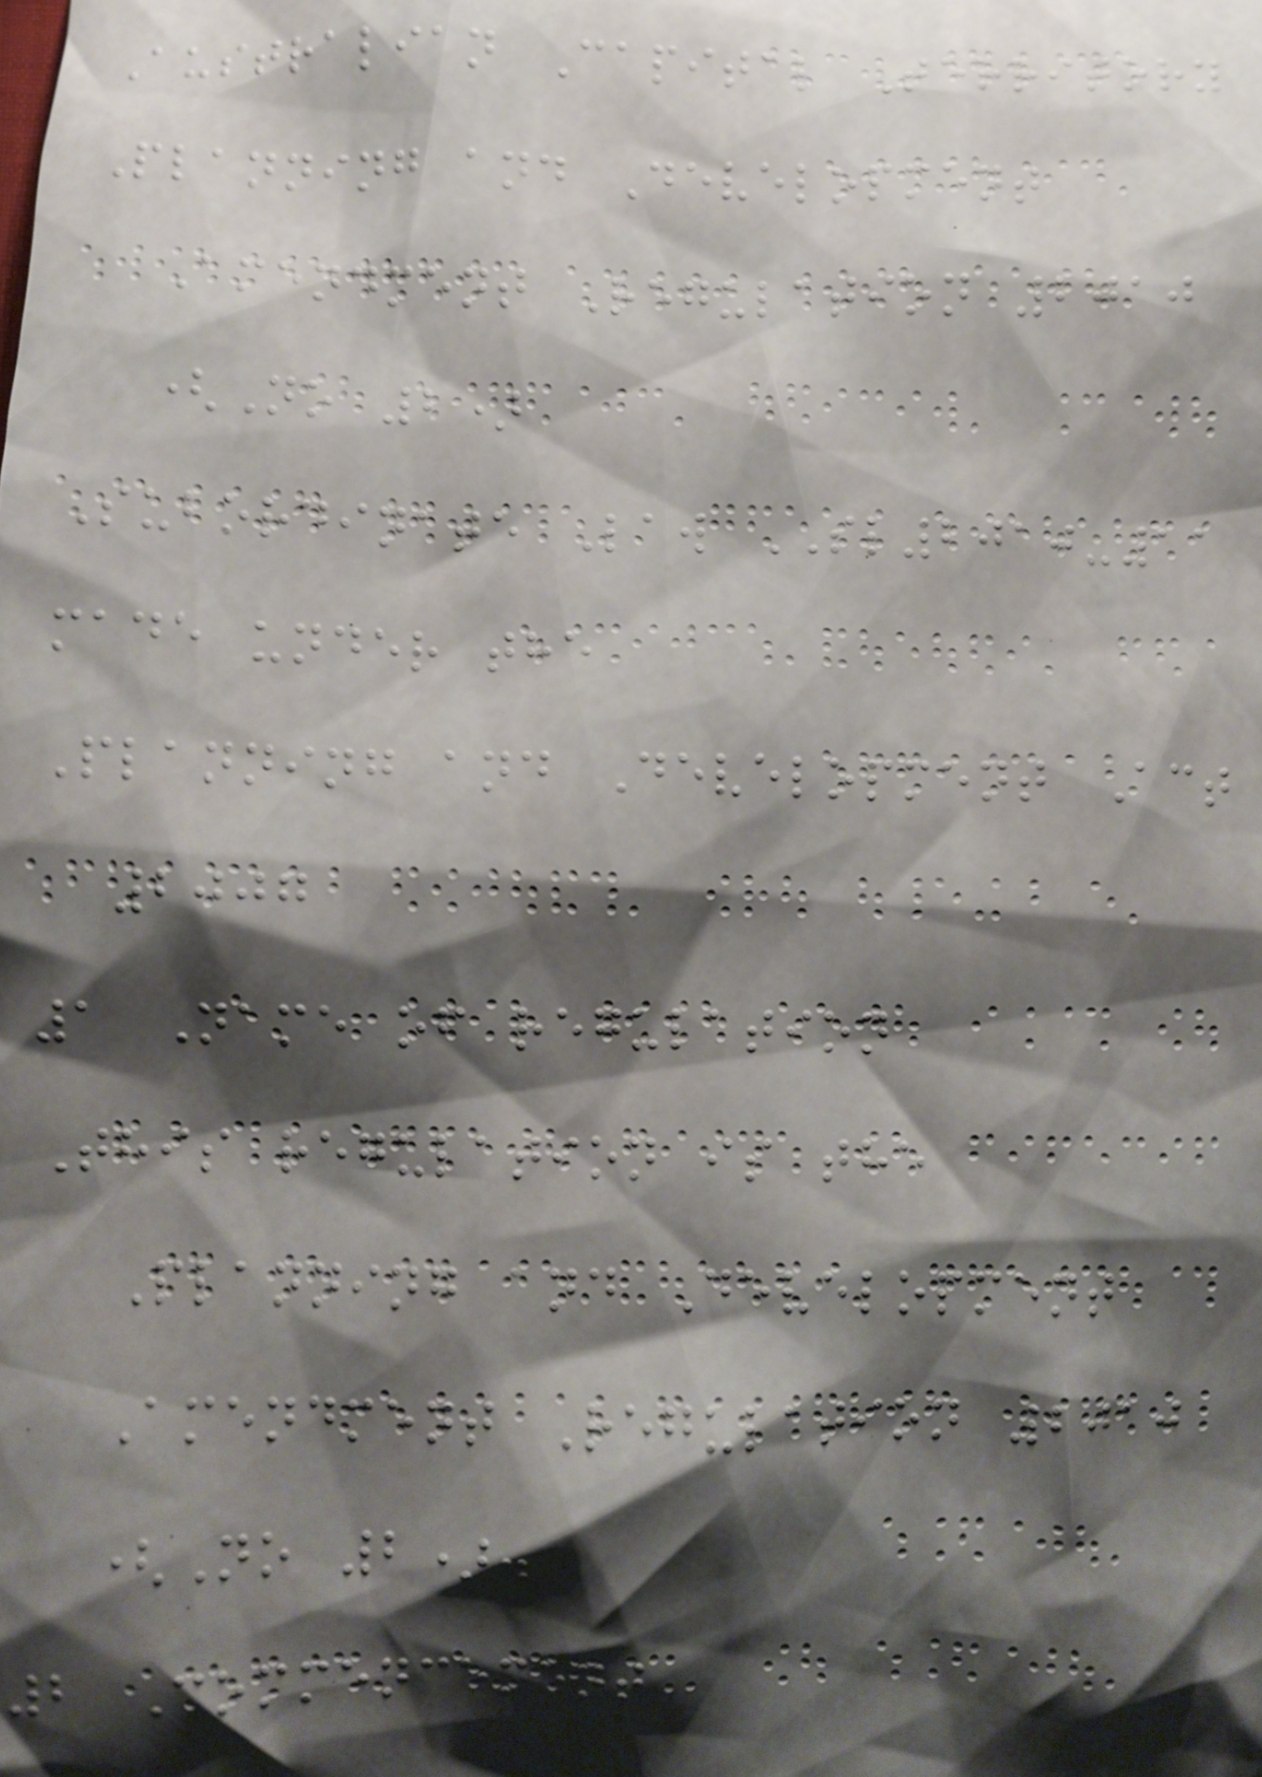Australian Capital Territory
Planning and Development
Amendment Regulation 2010
(No 2)
Subordinate Law SL2010-11
made under the
Planning and Development Act
2007
1 Name of regulation
This regulation is the
Planning and Development
Amendment Regulation 2010
(No 2).
2 Commencement
